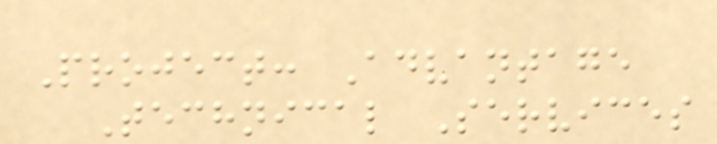Project: Advantage
Technical Services
